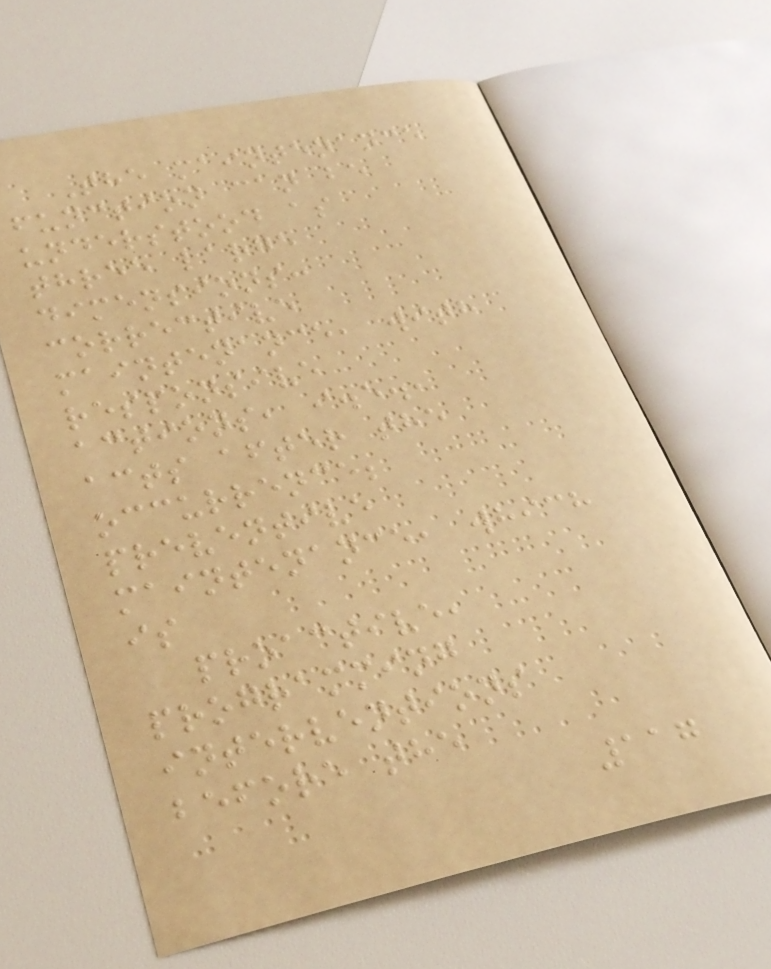The maintenance
function can be
understood as
three large
dimensions:
corrective
maintenance, with
responsive
actions, i.e.,
acts after the
occurrence;
preventive
maintenance, which
is
proactive,
programming
interventions
before the
117
